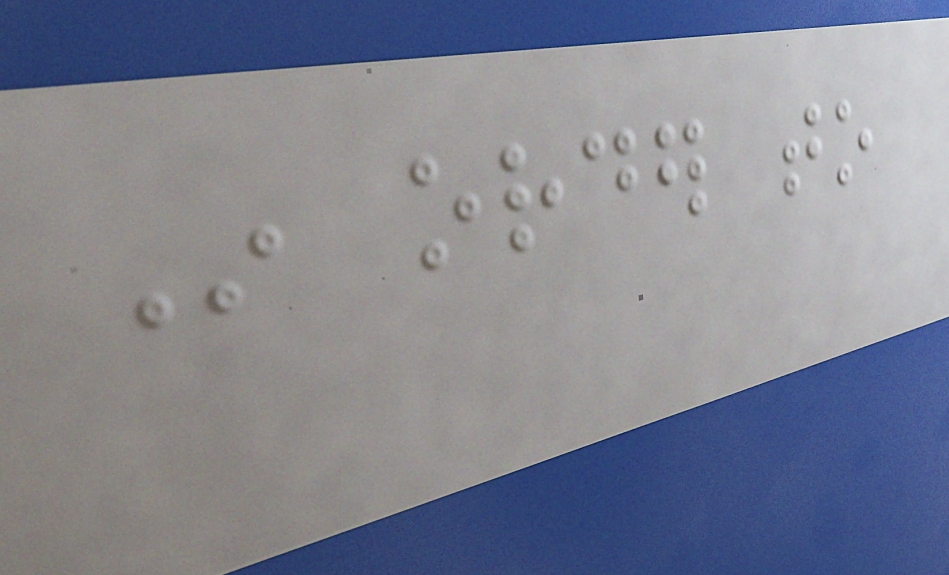In order to
